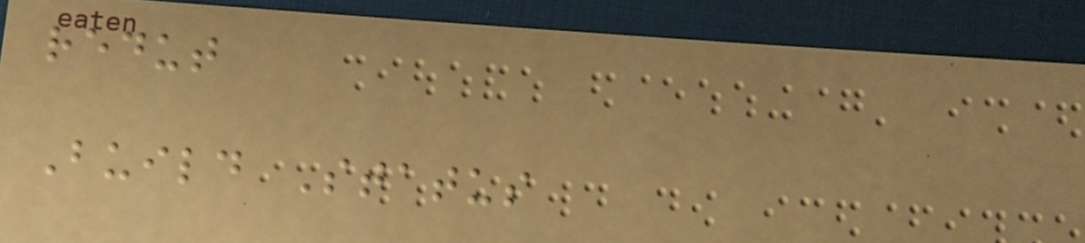redut
Build Status
